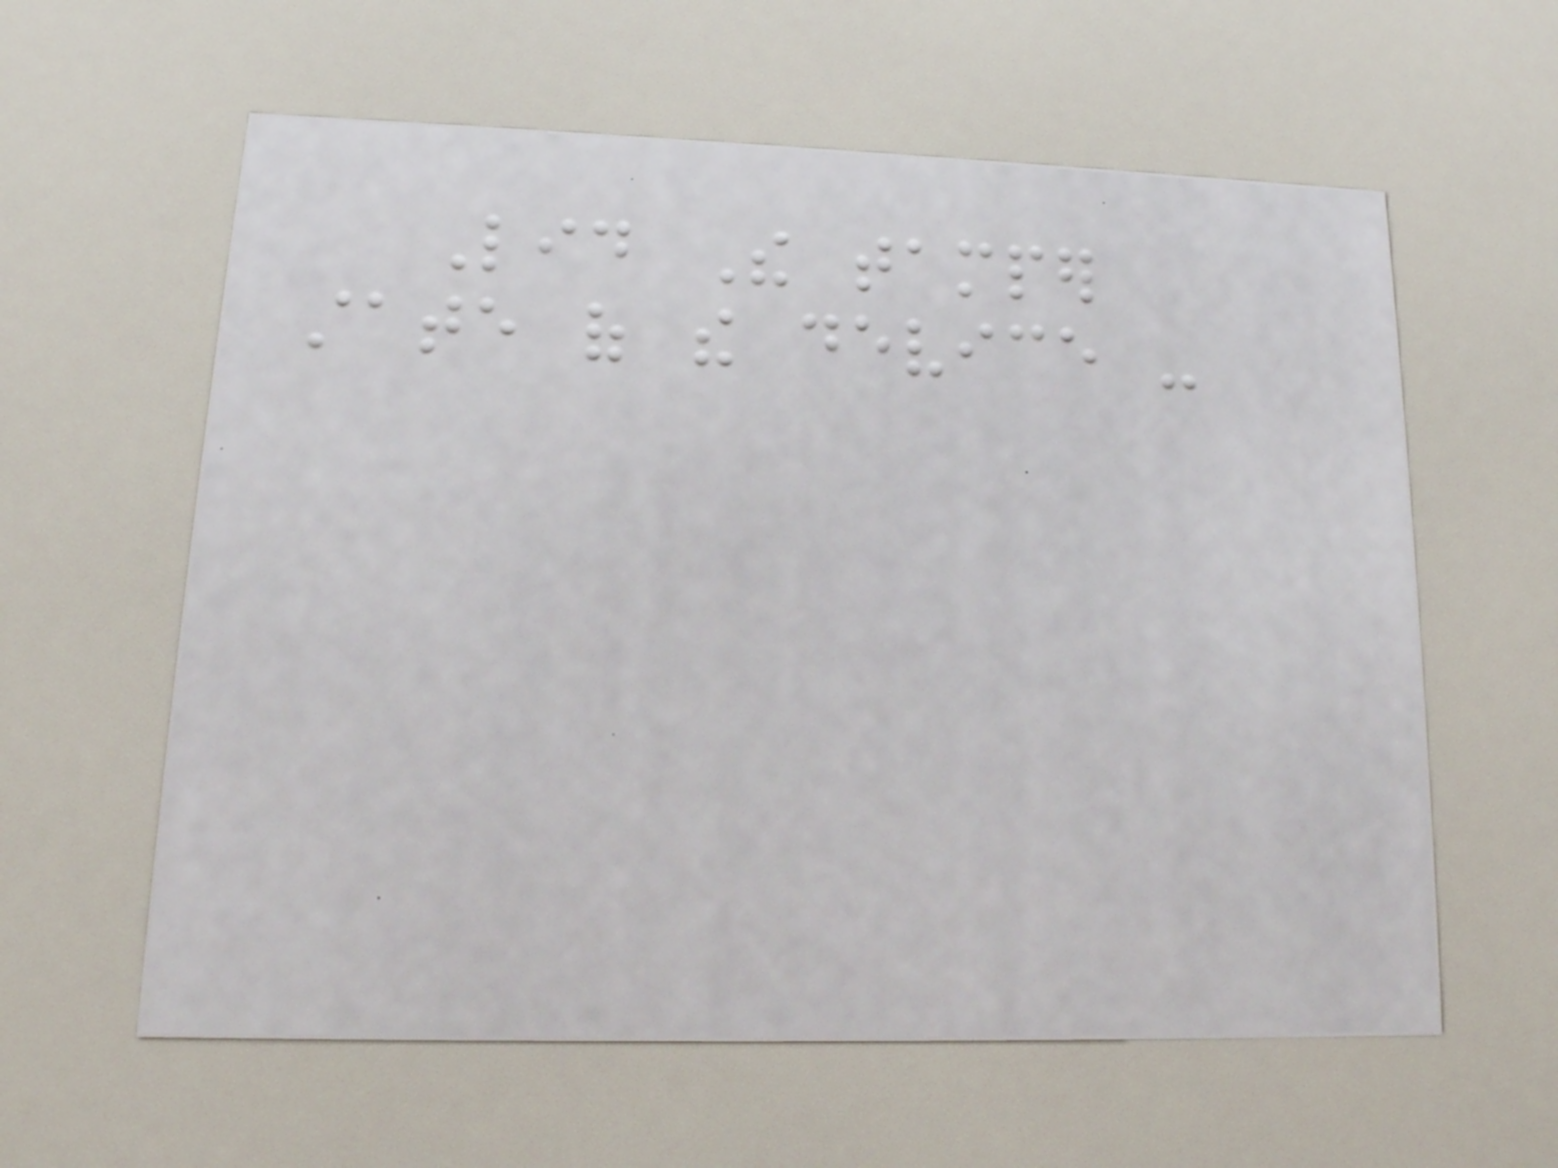Lid The tamper
state of the device -
